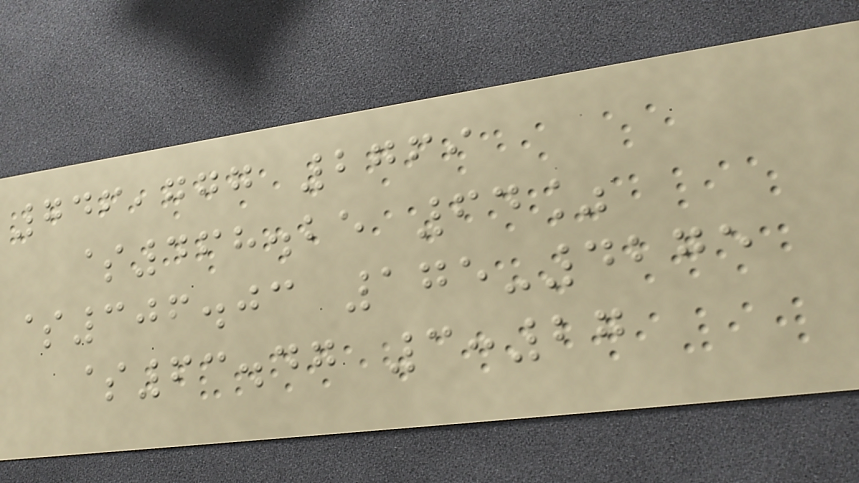746,777 2769
$468.25 64%
$306.03 175-4275
$63.47 3:27
